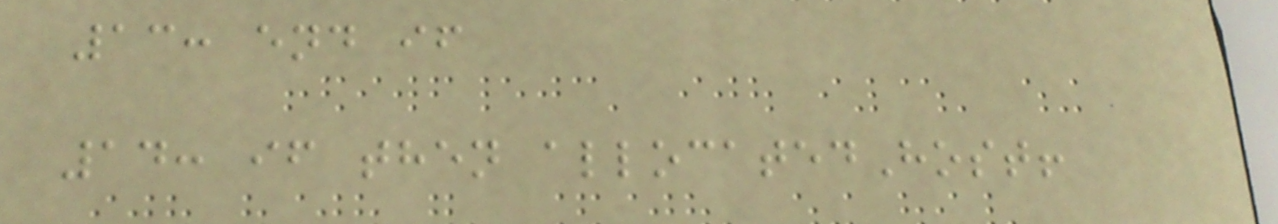13: end if
14: if then allocatedHost!
